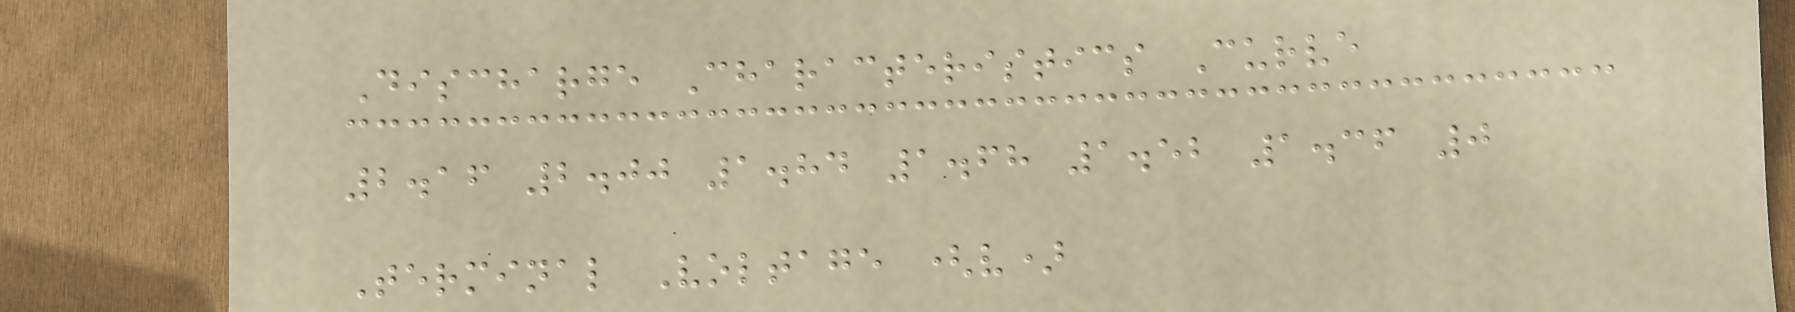Discharge Characteristics Curve
2.16 2.00 1.84 1.68 1.52 1.36 0
Terminal Voltage (v)
